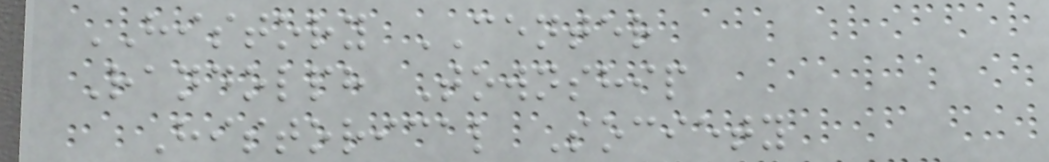HISTORY CENTER
Randolph Township
Historical Society
